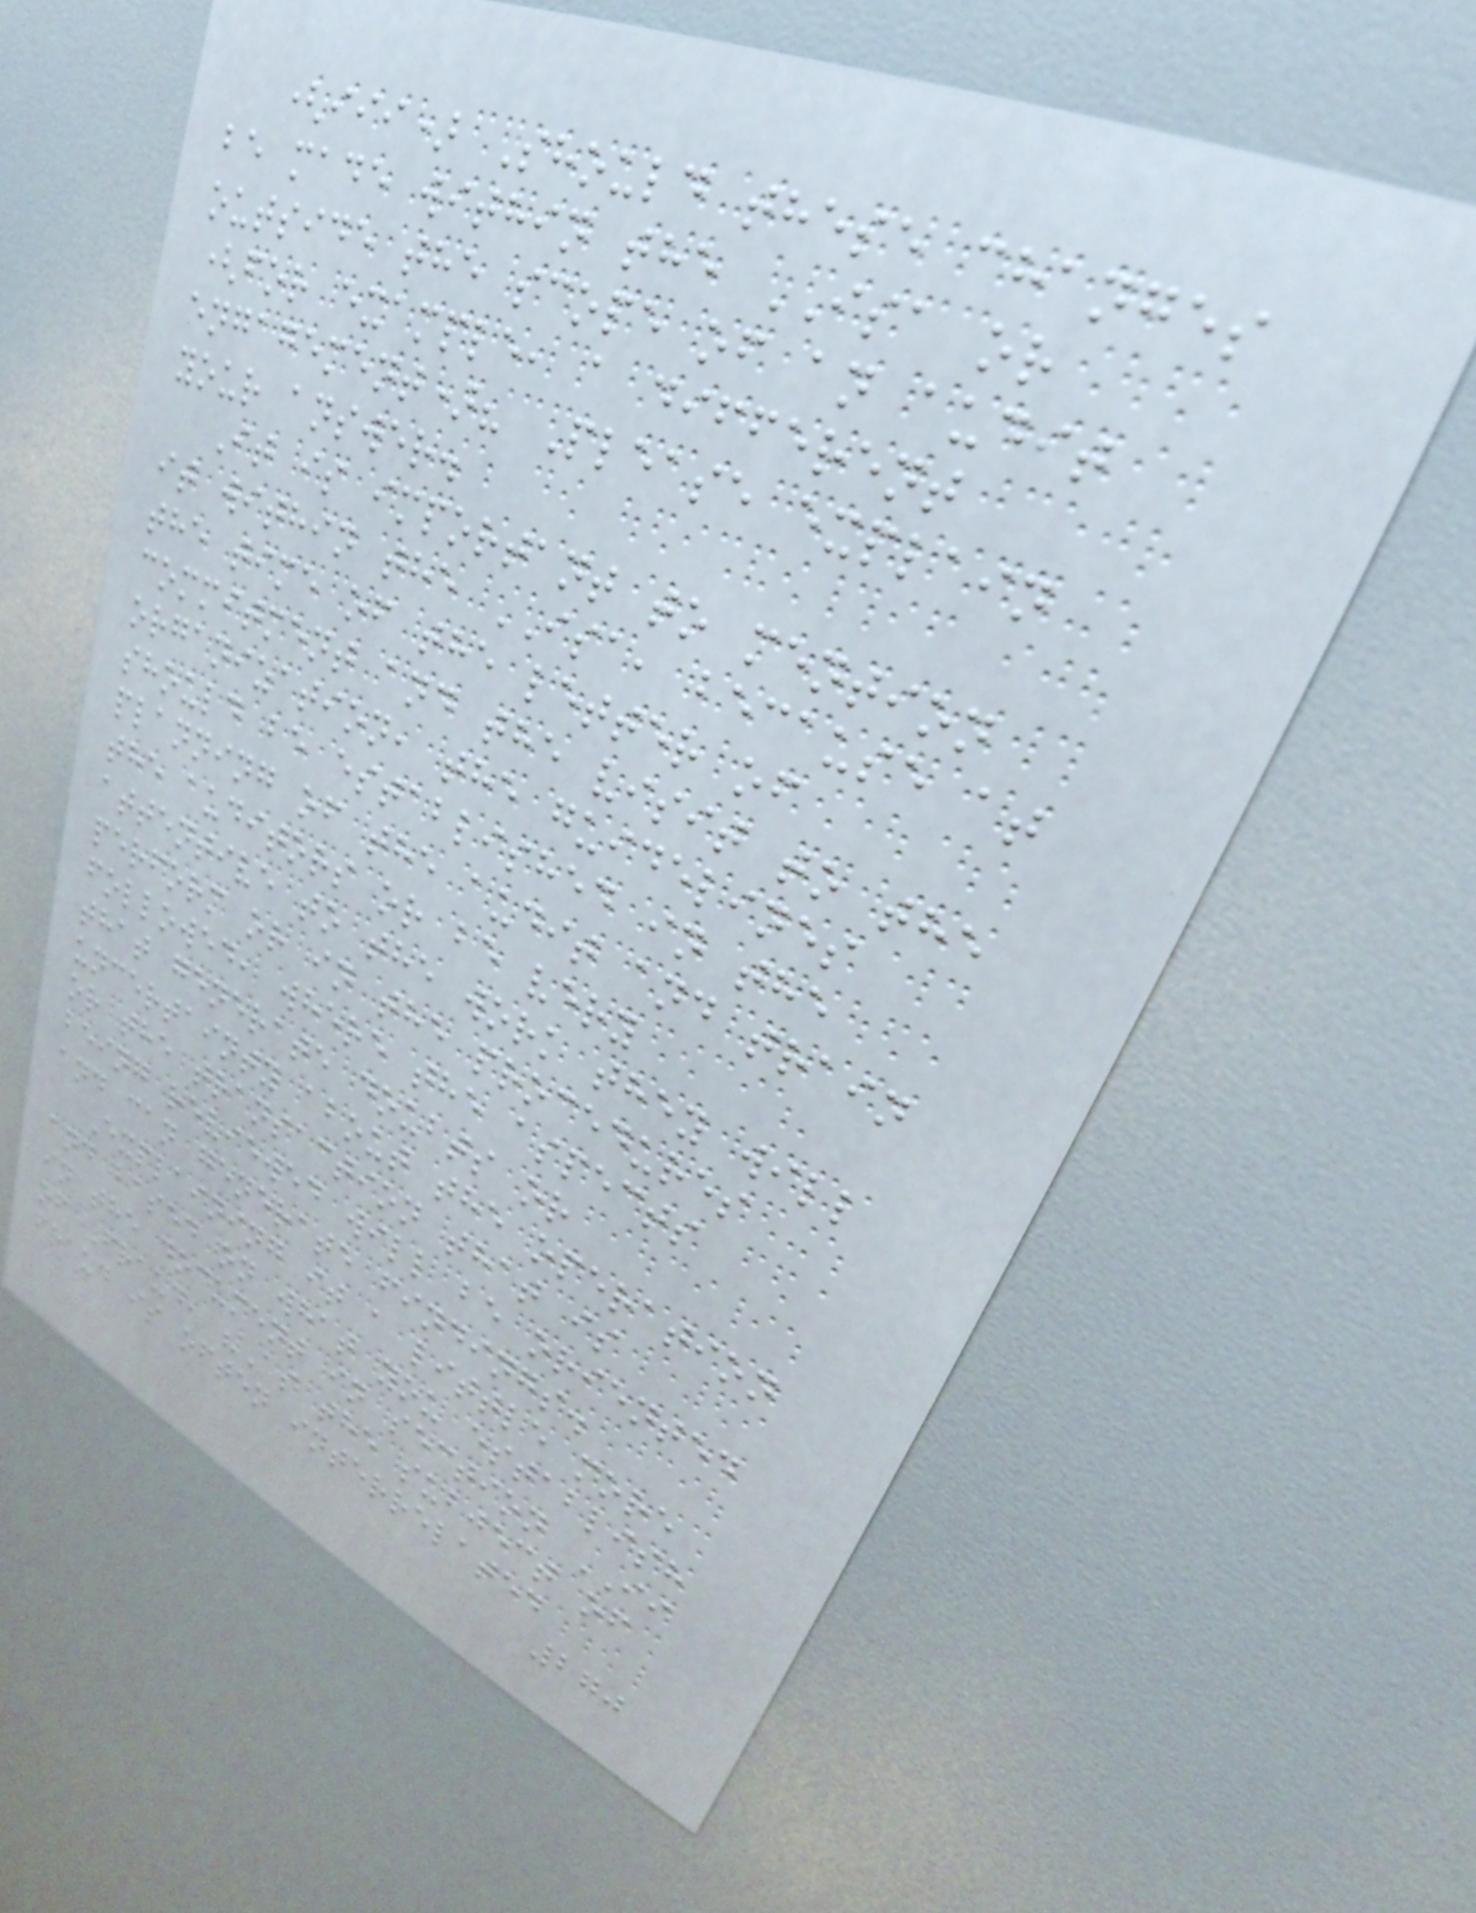(iii) Should these changes
be made within the ISA or
outside the scope of an audit
(for example, a different
engagement)? Please explain
your answer.
It is important to mention
it within the ISA, because at
the time of the letter of
commitment and the visit to the
organization, the guidelines
should be established in the
planning of the audit and train
the auditors or be very
attentive to the work they will
perform or in the procedures
followed, where the aspects
that generate doubts or
uncertainty about the operation
or the transaction that is
being reviewed will be oriented
and can generate findings.
Explaining it a little more
and based on what you establish
in the document in section II
of Fraud, "As the subject of
fraud is often interrelated
270
